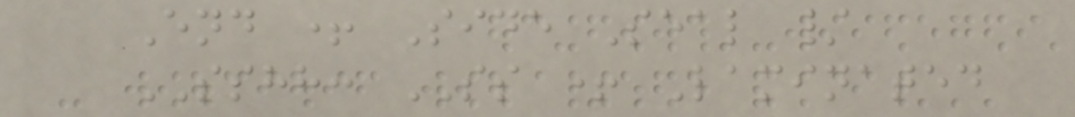End + Side Seal /
SSHH: SS + Laminated
